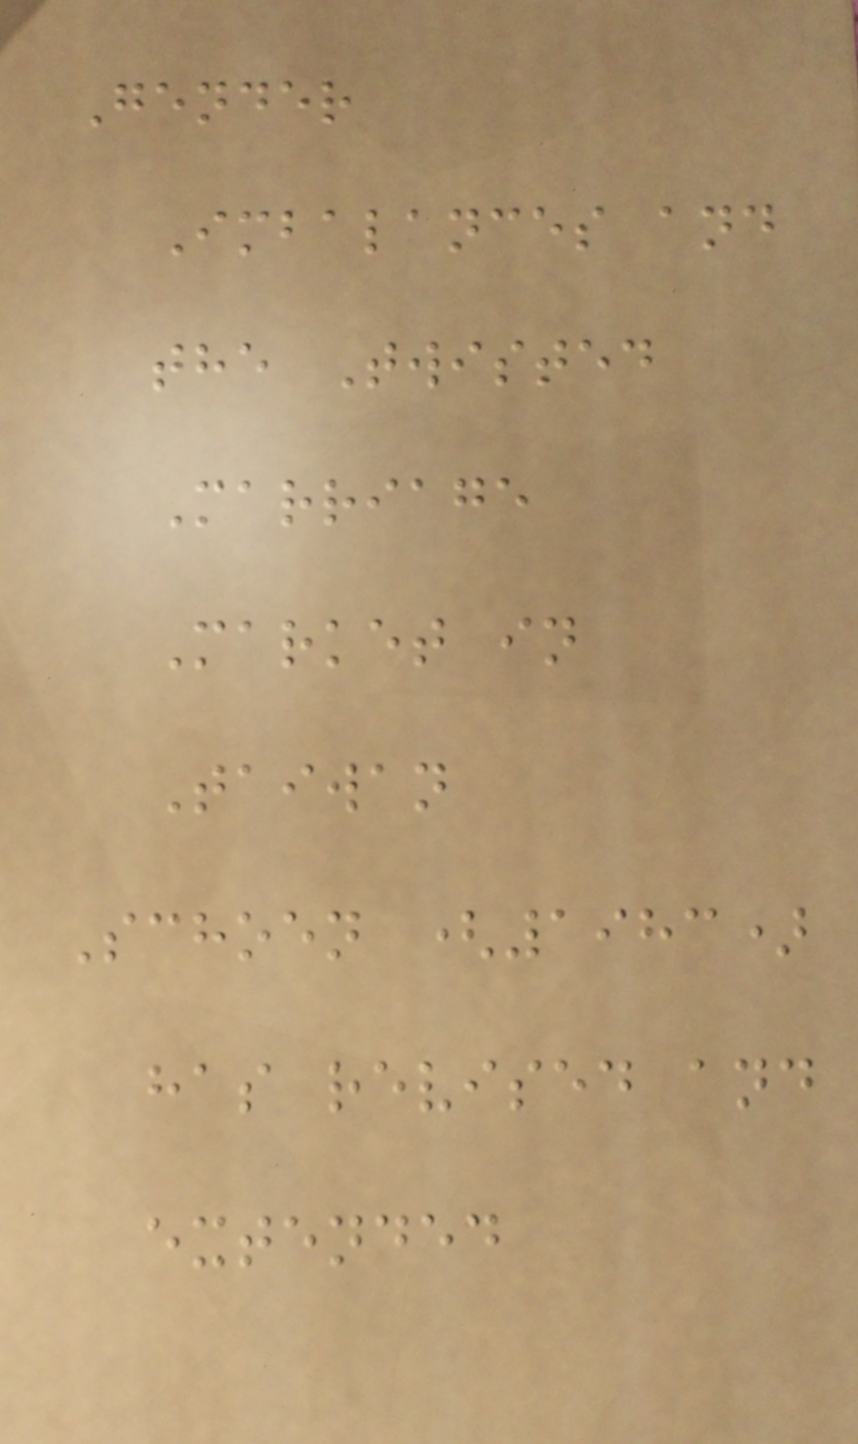Gender
Imbalances and
the Twisted
Marriage
Market in
Taiwan
Schoen (1983)
has revised and
extended
